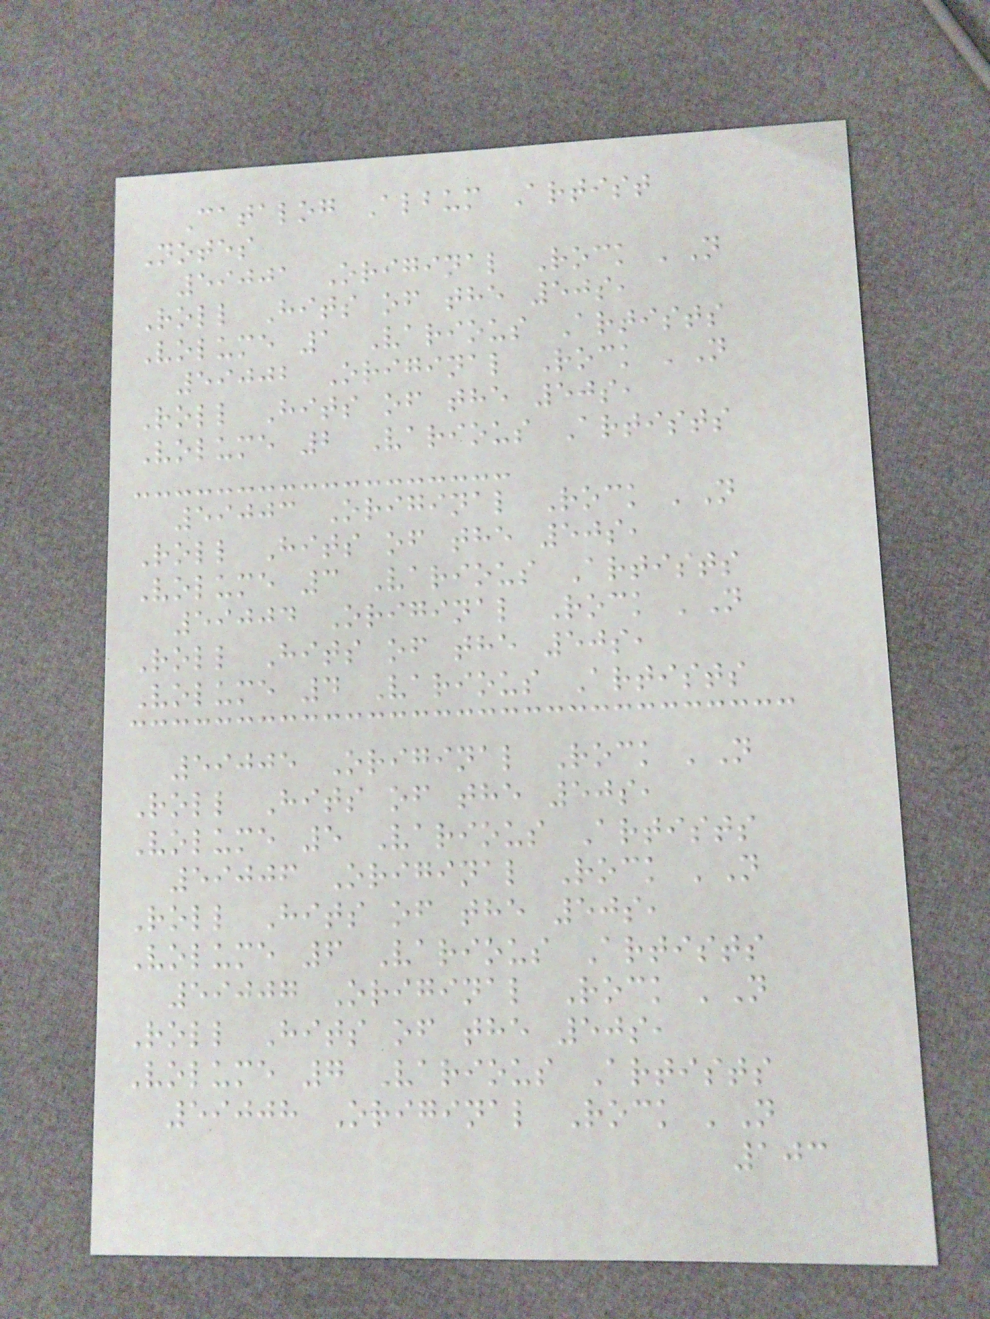Catalog Album Artist
Notes
59001 Original Rock 'N
Roll Hits of the 50s,
Volume 1 Various Artists
59002 Original Rock 'N
Roll Hits of the 50s,
Volume 2 Various Artists
59003 Original Rock 'N
Roll Hits of the 50s,
Volume 3 Various Artists
59004 Original Rock 'N
Roll Hits of the 50s,
Volume 4 Various Artists
59005 Original Rock 'N
Roll Hits of the 50s,
Volume 5 Various Artists
59006 Original Rock 'N
Roll Hits of the 50s,
Volume 6 Various Artists
59007 Original Rock 'N
Roll Hits of the 50s,
Volume 7 Various Artists
59008 Original Rock 'N
103
